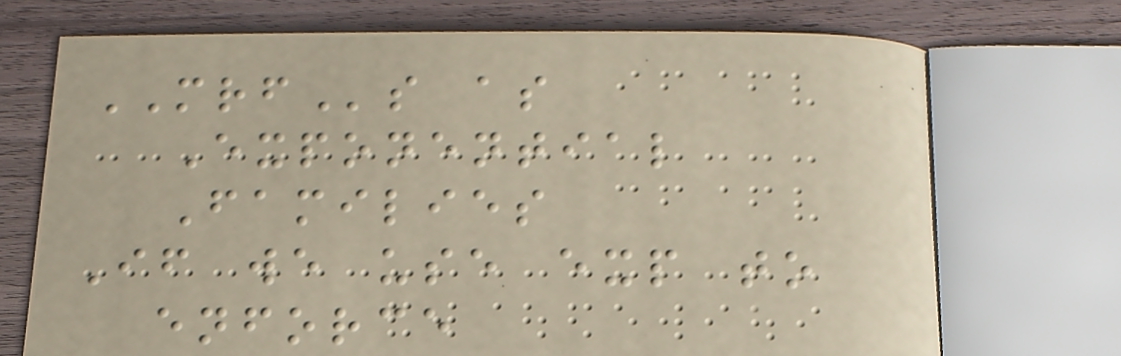MRFs as
Exponential
Families
If we use exp to
enforce
